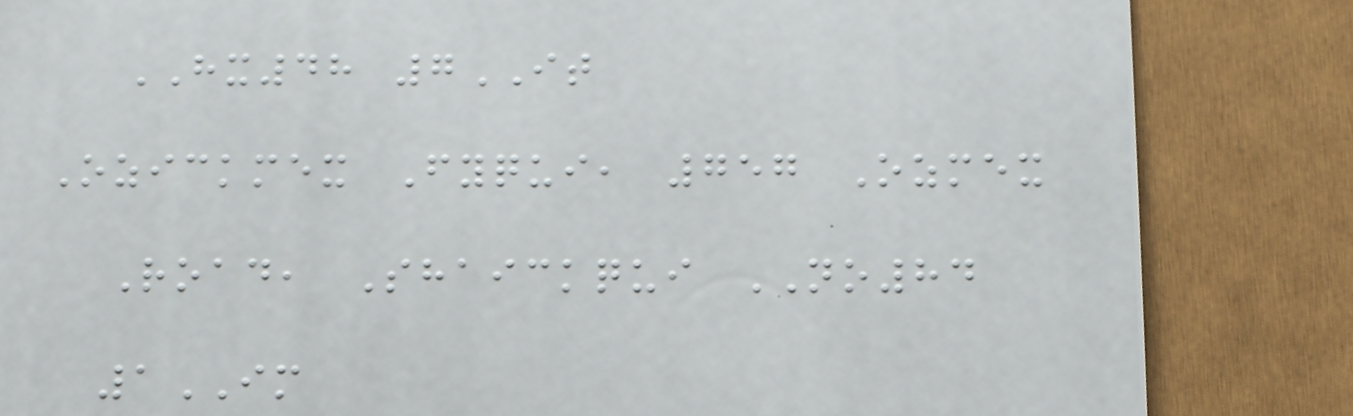HX48 7IT
Ozickmex Fyqui, 757 Ozmex
Road, Shaickqui NO84
1IM
